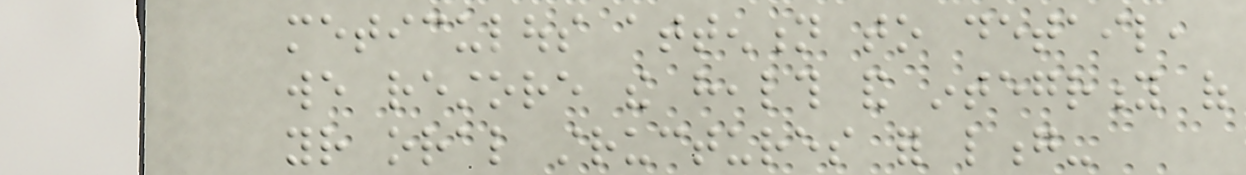meticulous attention to detail,
we restore the health and integrity of
your oral structures for long-
